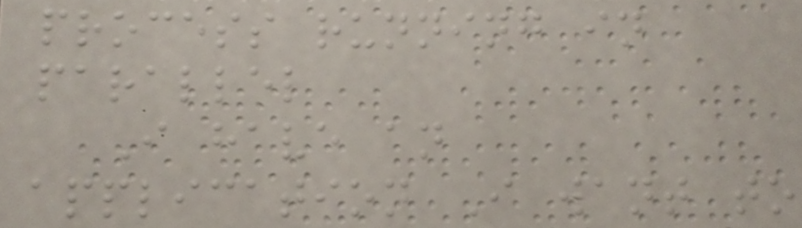process running in
parallel
I have an
application I want to
